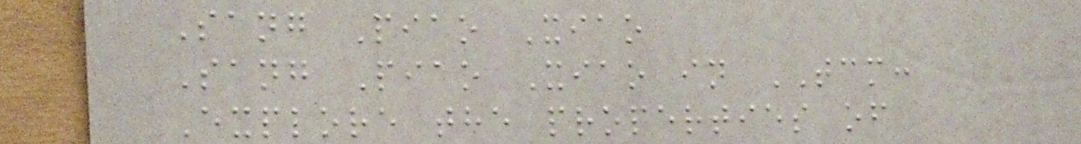Sang Piao Xiao
Sang Piao Xiao in TCM:
Explore the properties of
